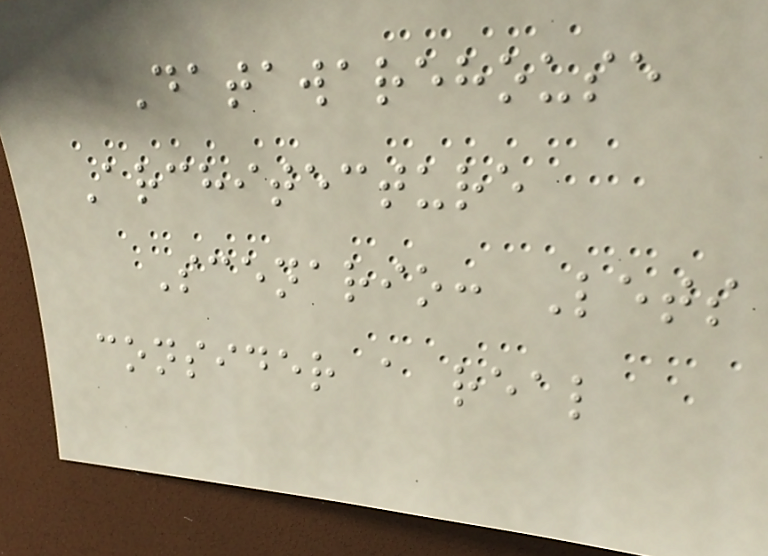Datawarehouse
Architecture
Scenario: Lets
consider a real
